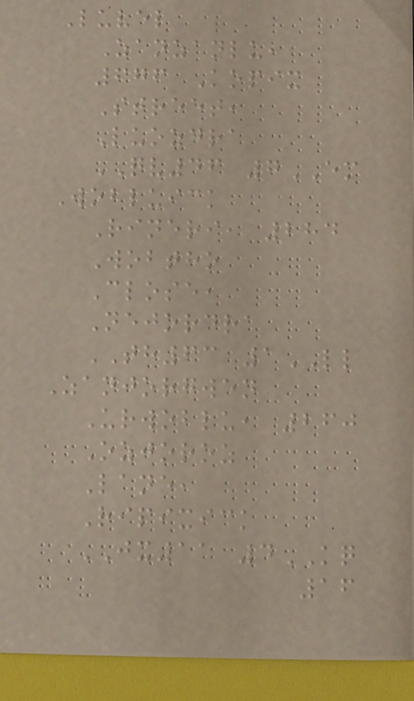Luvel
Zanzanlu,
676 Kopix
Street,
Luozdra
QV46 7EM
Wobluick
Rineri, 284
Wobtho
Close,
Nejordra
TH63 1LL
Zanjorgwen
Urwoblu, 260
Ozjoroz
Lane,
Ripixick
JX11 4KQ
16
